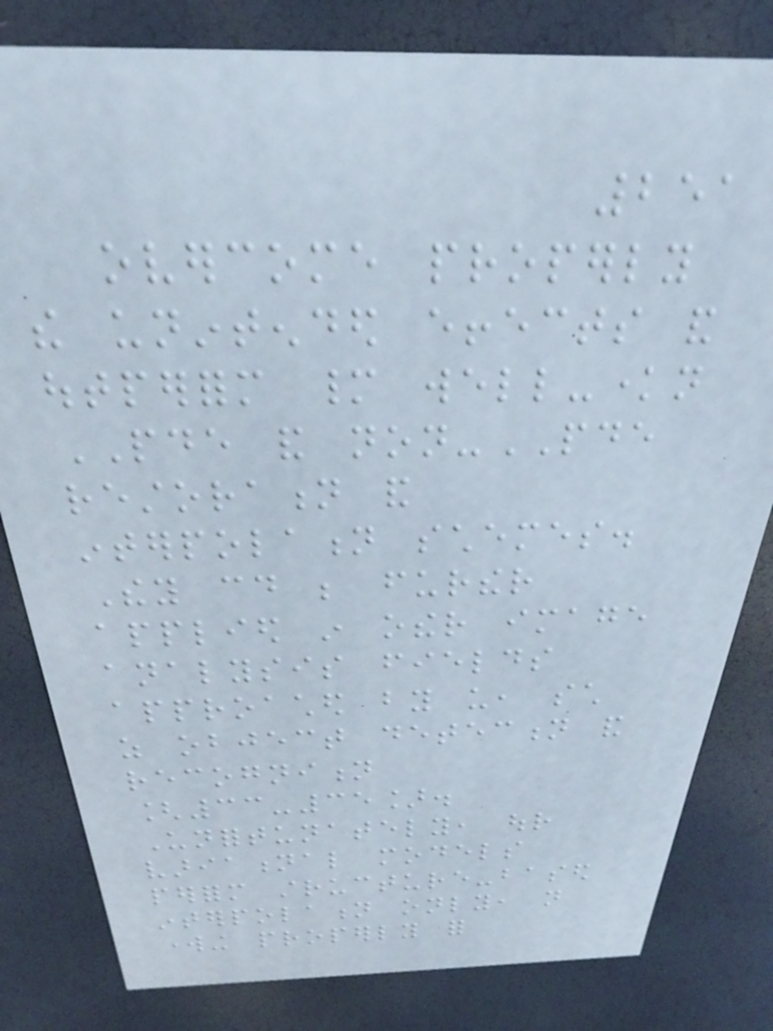251
overcome properly
the unintended effects and
outperform many well-known
PDE and non-PDE
restoration and
interpolation schemes.
They could be further
applied in other image
analysis fields
approached by us, such
as object detection and
recognition
[33-35].
Unfortunately, our
variational models
perform structure-based
interpolation only, not
working properly for
